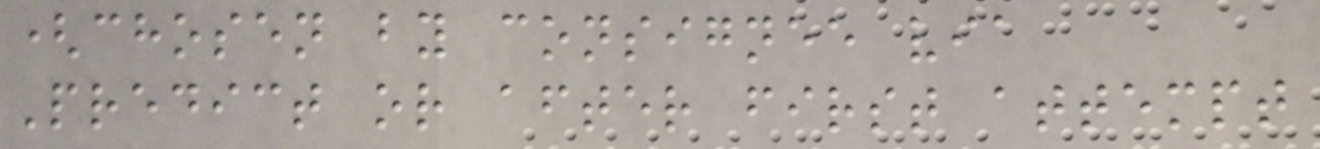(chosen by consignee via
Predict or after first attempt
